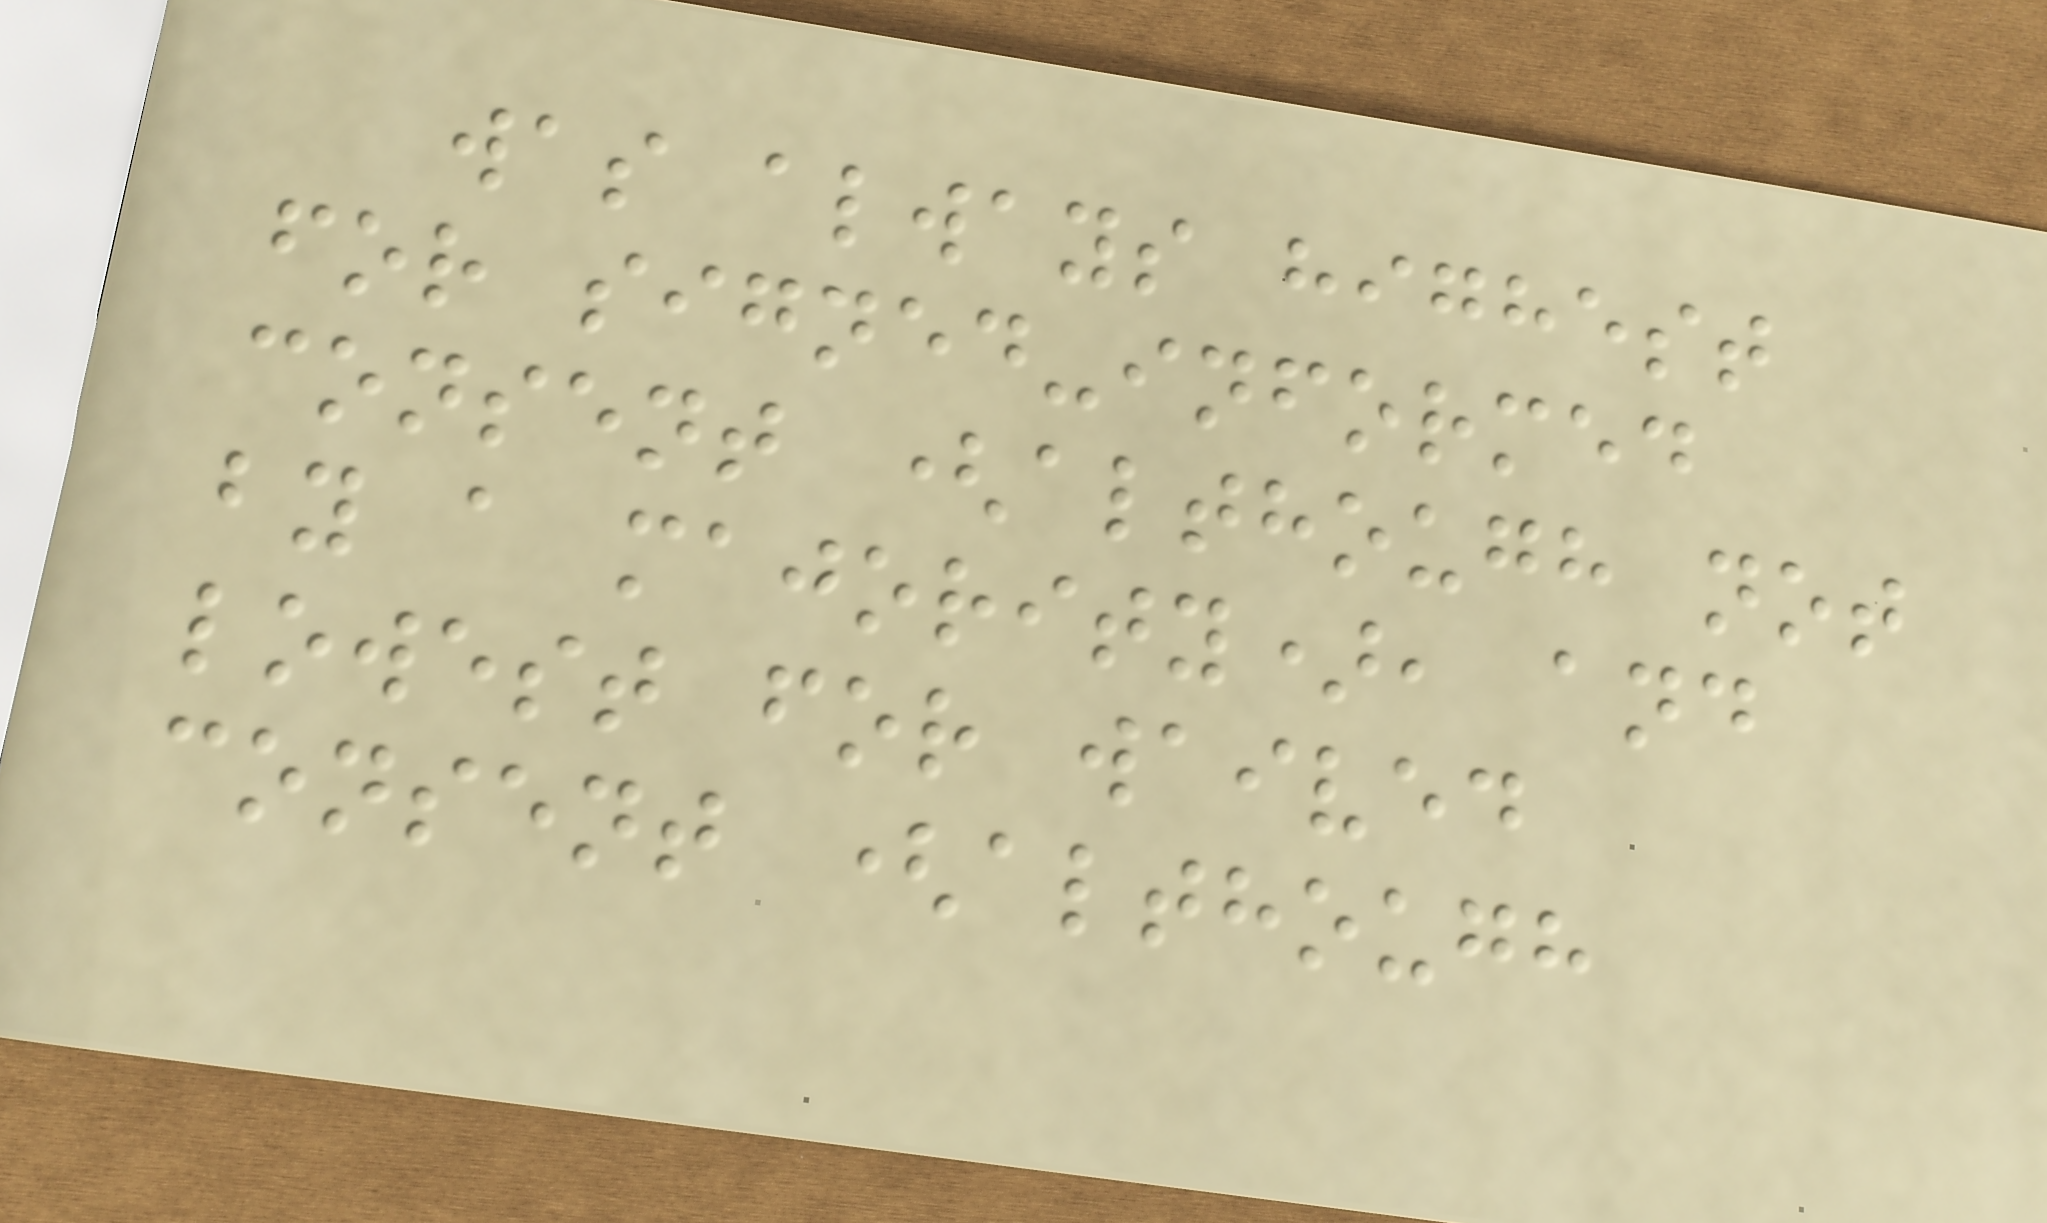was always highest
for signed-informed
consent (although not
by a majority), and
lowest for waived
consent (although
